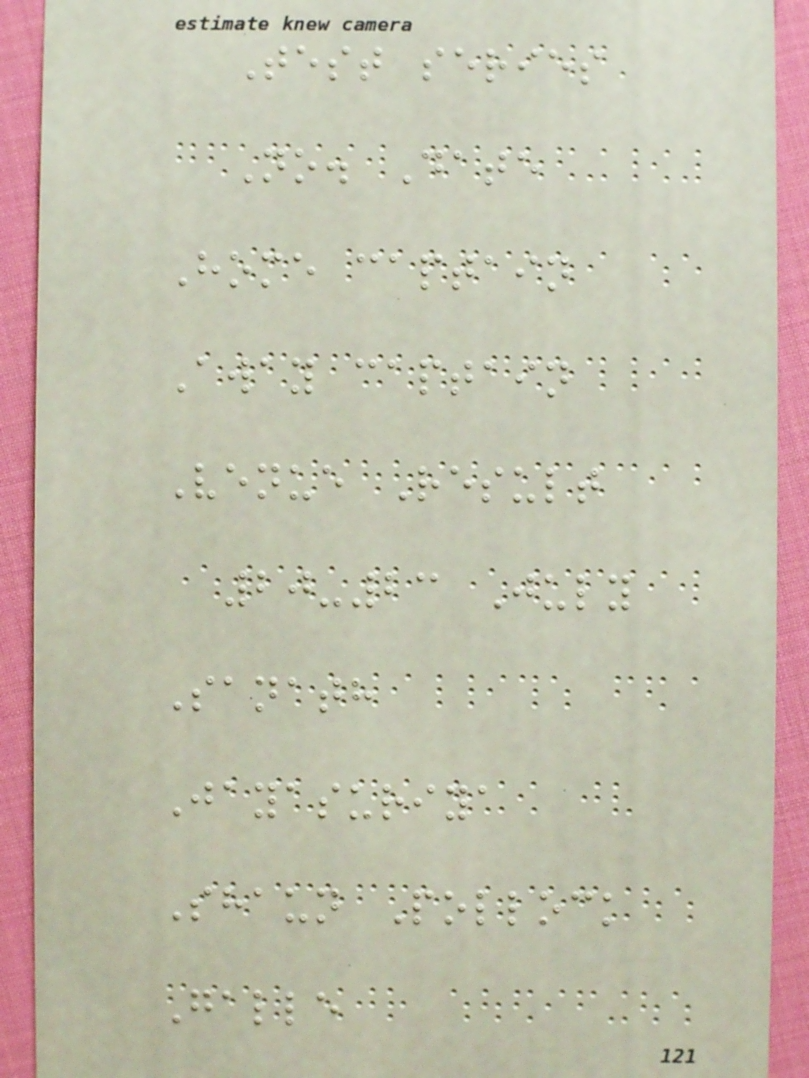Test series
No. Date
Home captain
Away captain
Venue Result
20-23 July
Sanath
Jayasuriya
Shaun Pollock
Galle
